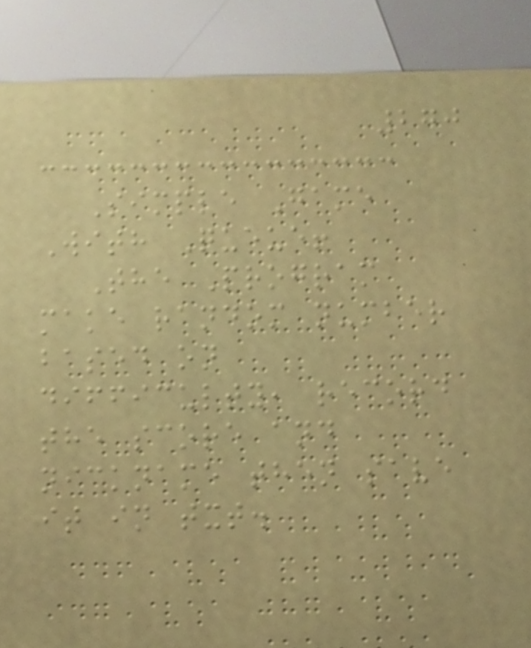270
Simple Game
With Queue!
The Program
make random number
based on
difficulty, record
the score and
nickname then save
it in txt.
